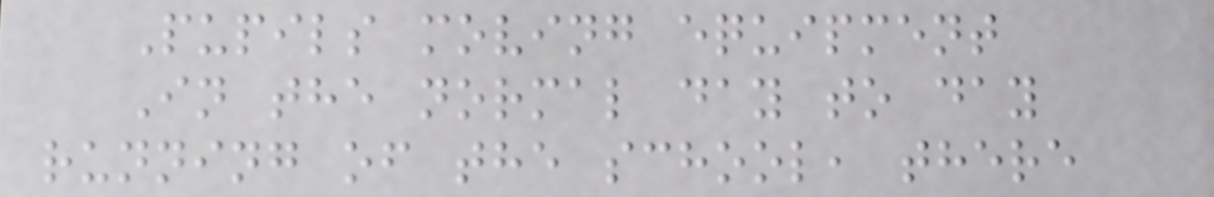Pupils moving equipment
In the normal day to day
running of the school, there
